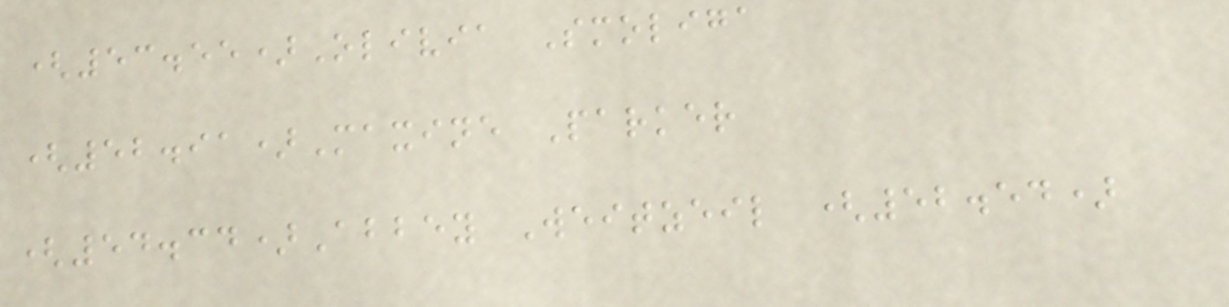(53.55)Olivia Smoliga
(52.91)Maxine Parker
(54.34)Abbey Weitzeil (52.54)
